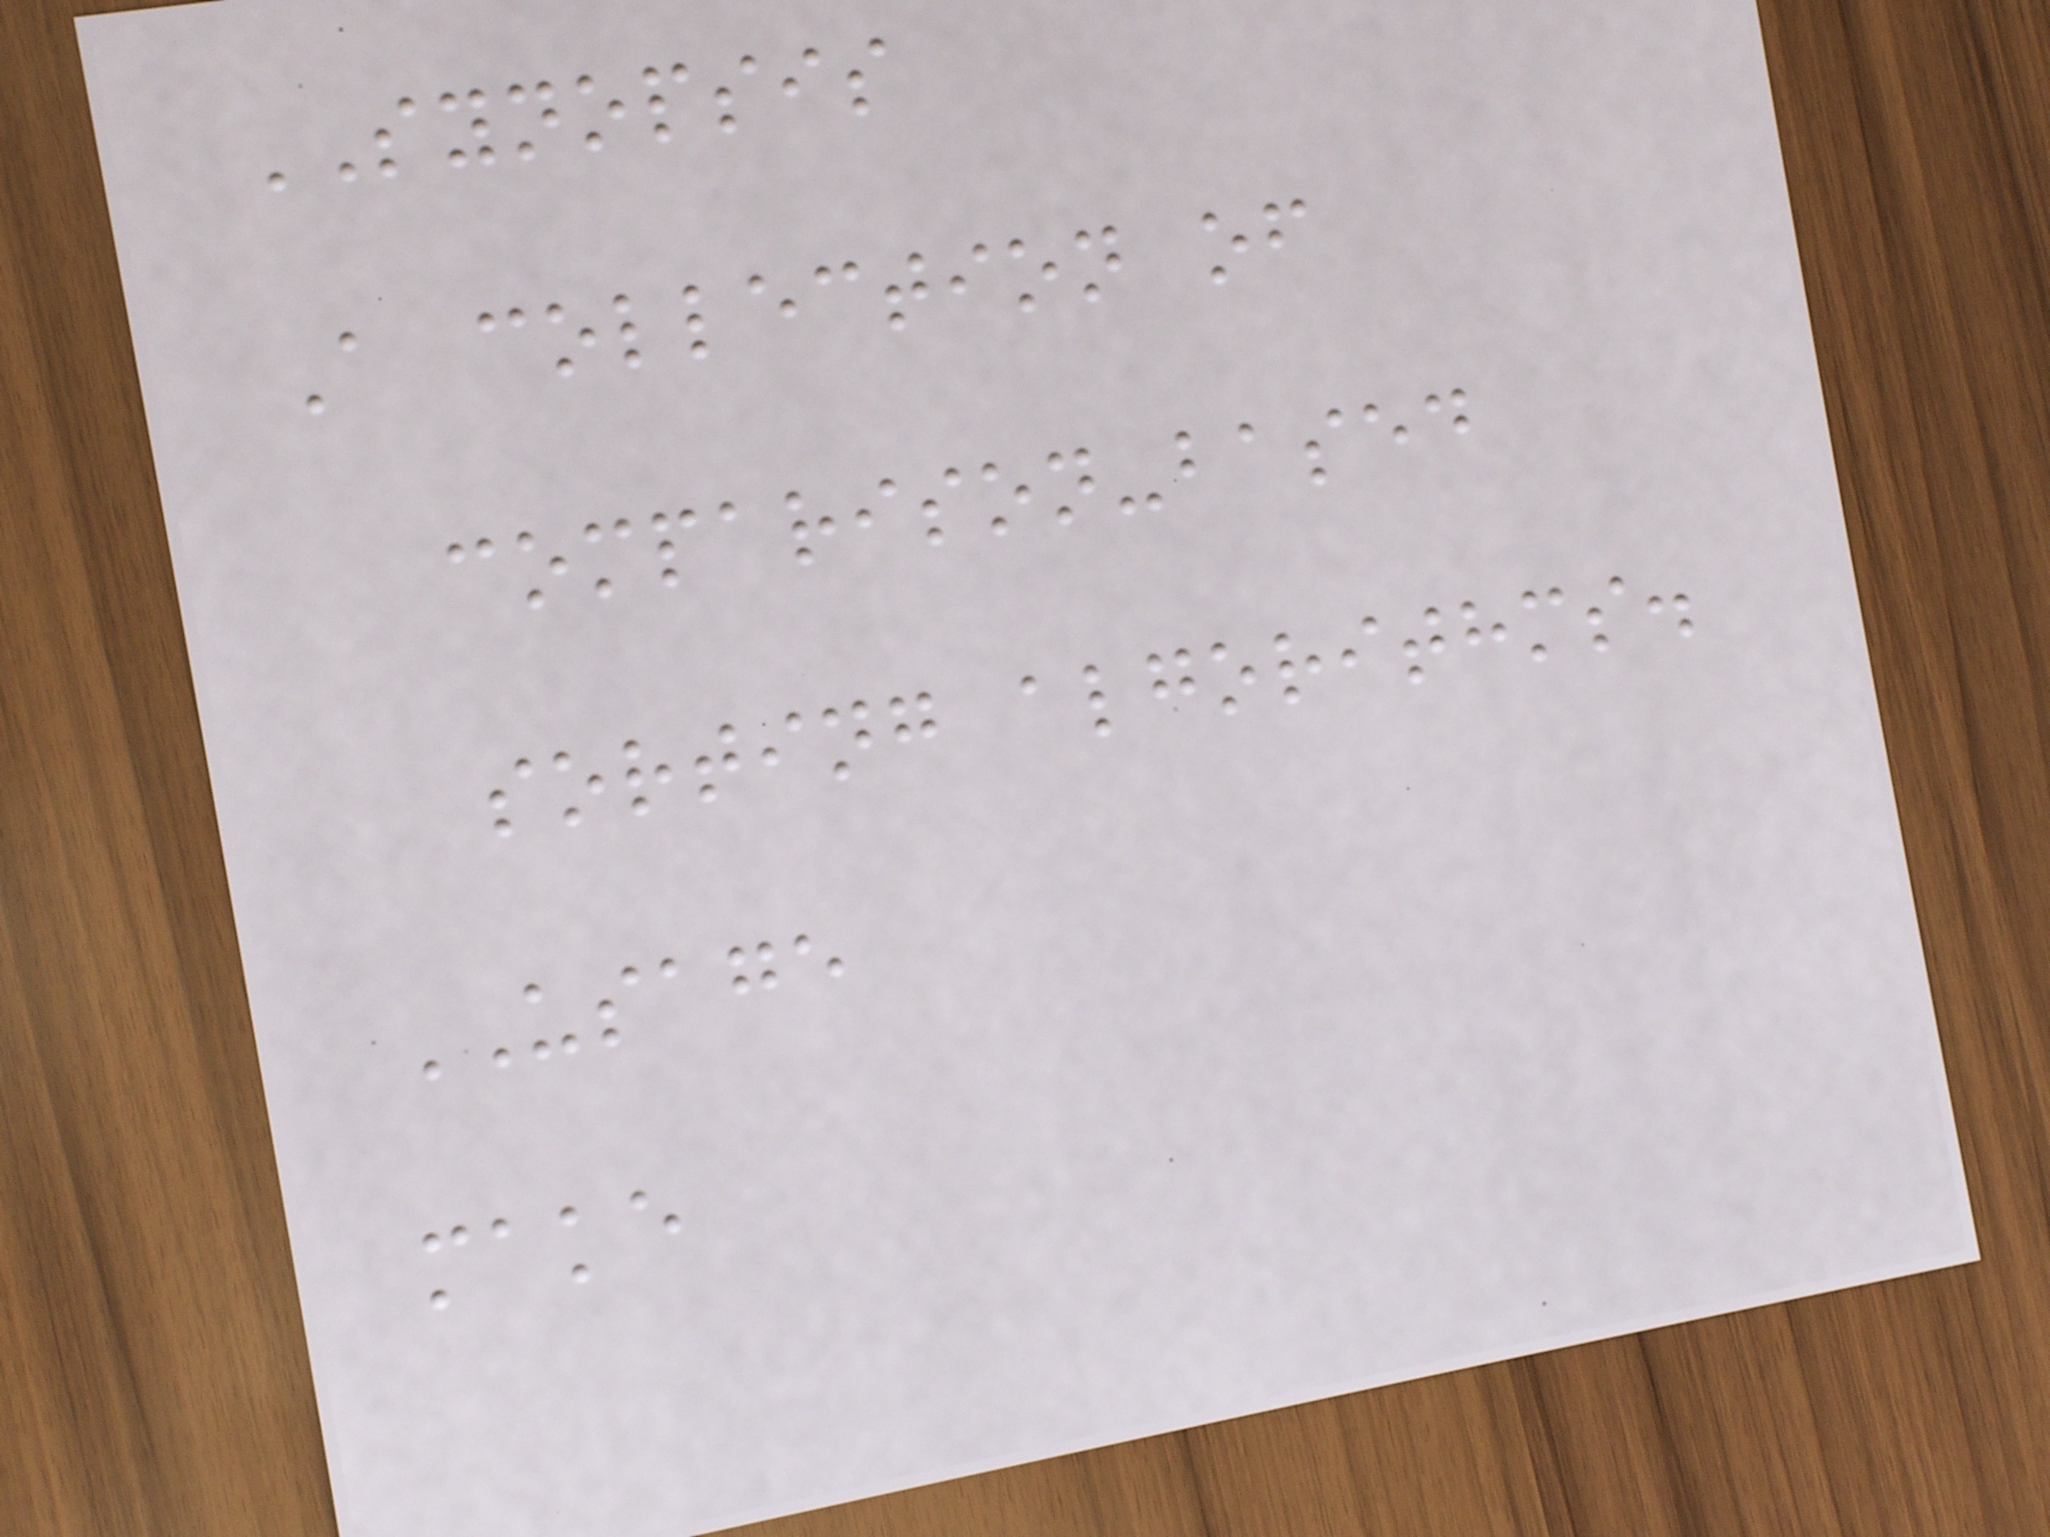SYNOPSIS
A collection of
comparison-based
sorting algorithms.
USAGE
make
